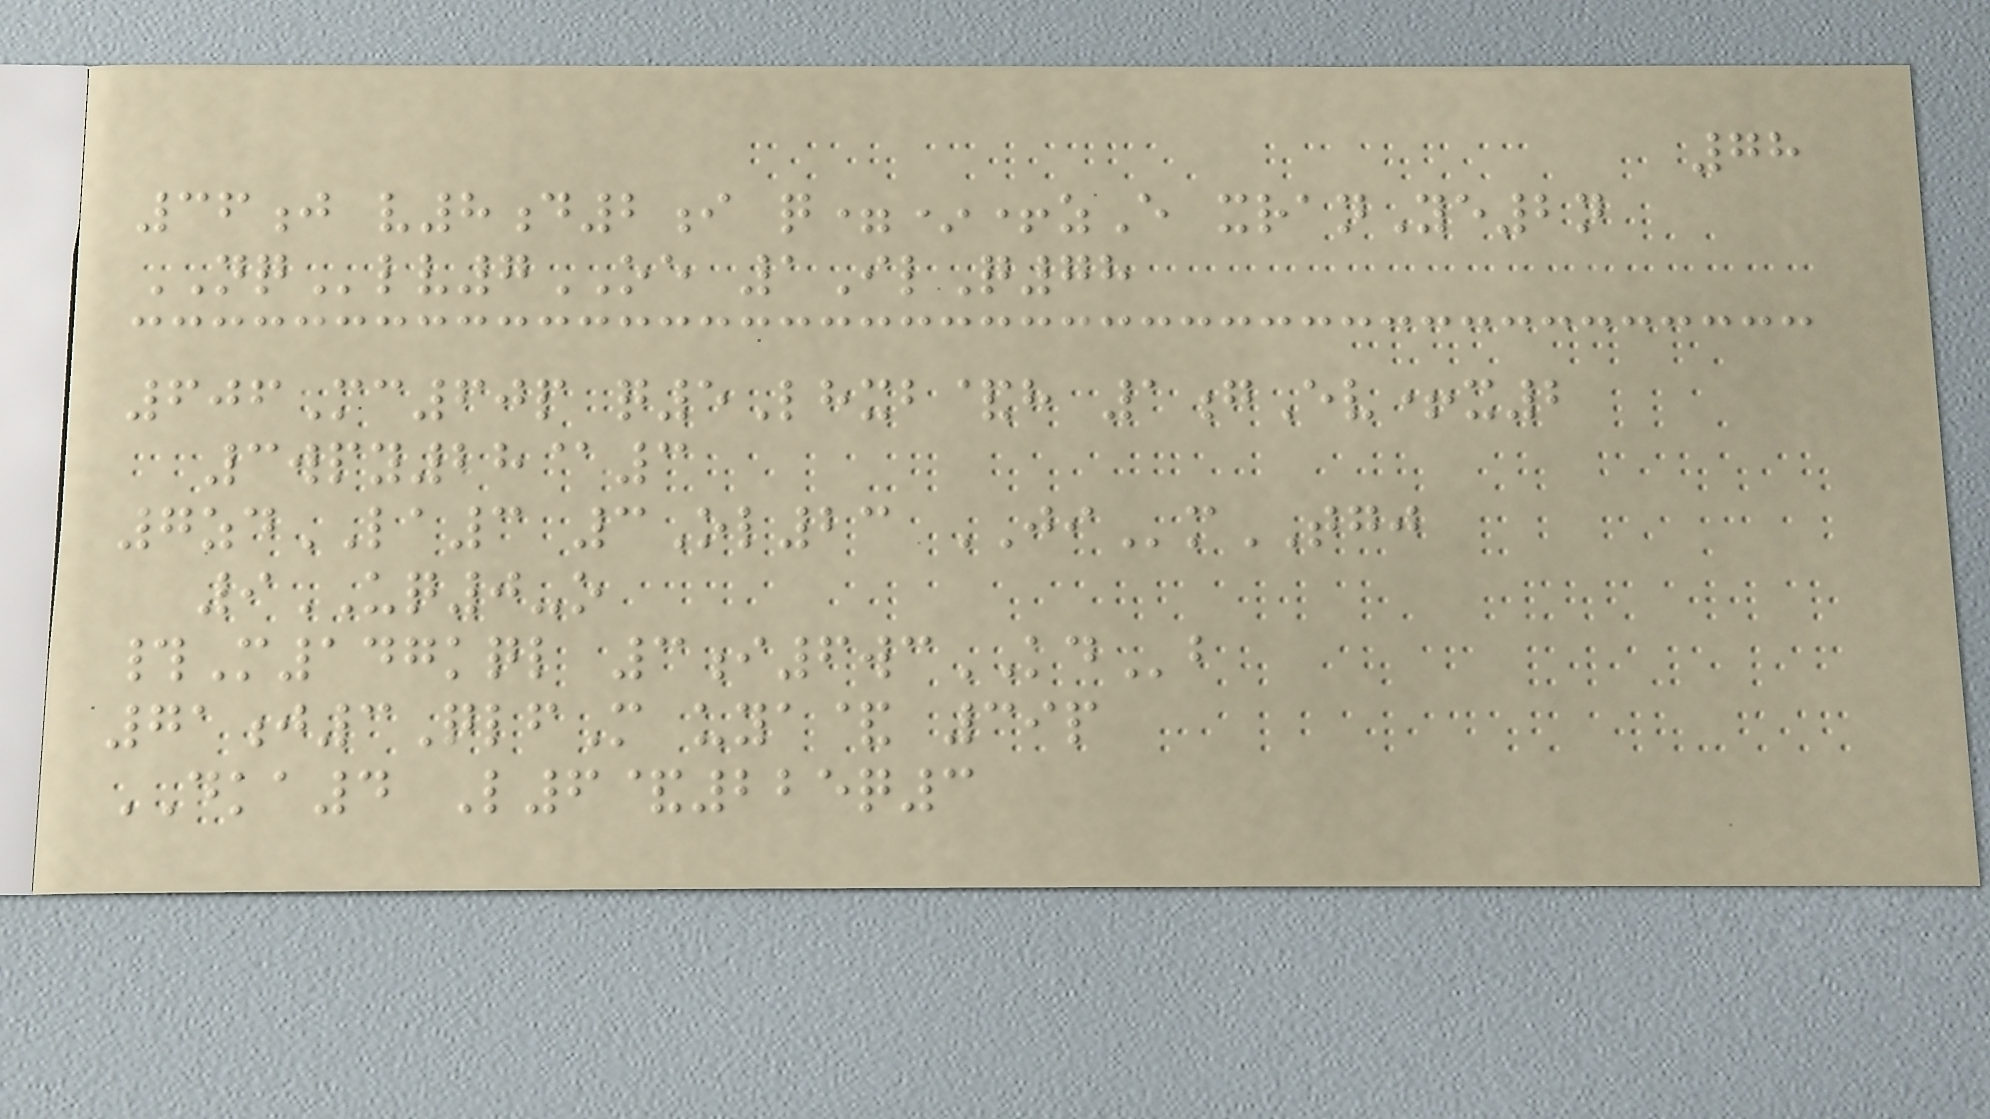78
36j v8d2i q=*+zE xranYe2n
NQlv7OE 1IlQ78
606Mc60p q5Lhxb&h 1gEv+x2
3wpy28@3
7zdLA3 3Ol23 JImTGJ
9UQ0-o
#M147kql 3i6wcKDb
71j3QlfM uya& 39p
DKA4 L6&225q3
